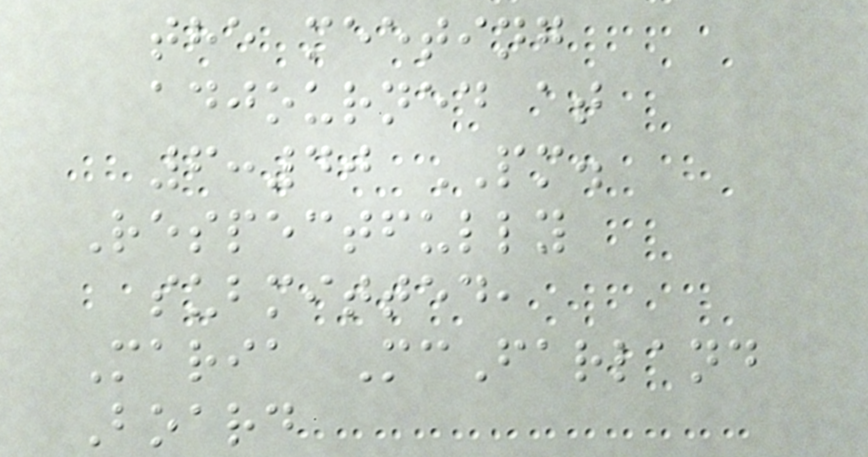the meeting
adjourned at
6:40 PM.
Respectfully
submitted,
Maria McFarland
Board
